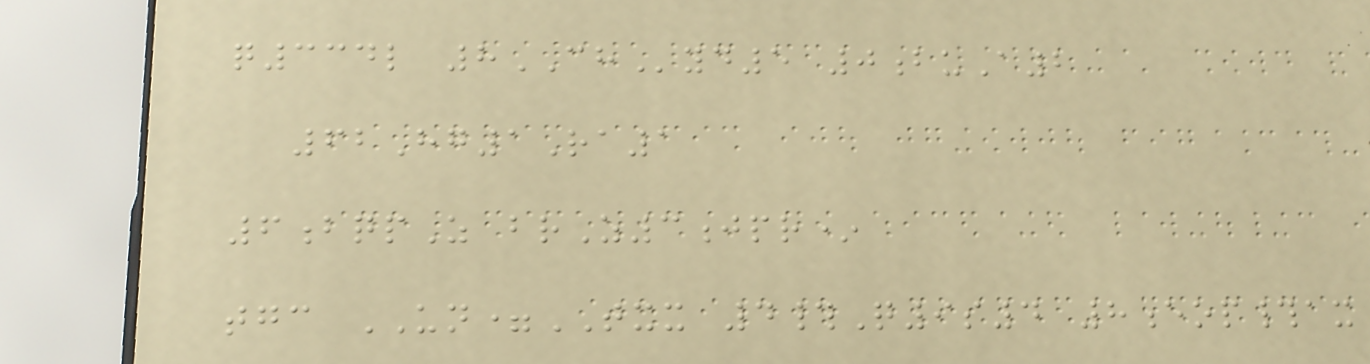q334l 8CHyd5 0buA2
62Hg1Ra1
6bqpZ brZ3jpr*
tgc UN=TXX 4#Q9s4 8eop#ax
